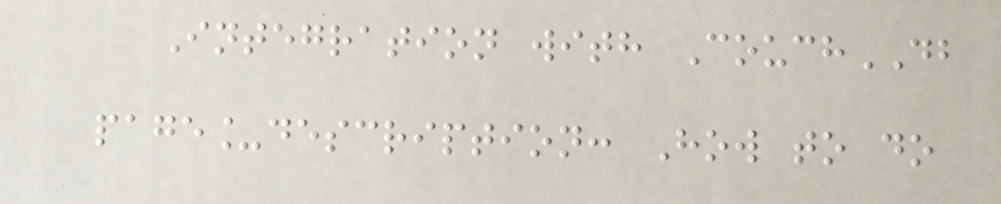Integration with CouchDB
page_description: How to do
